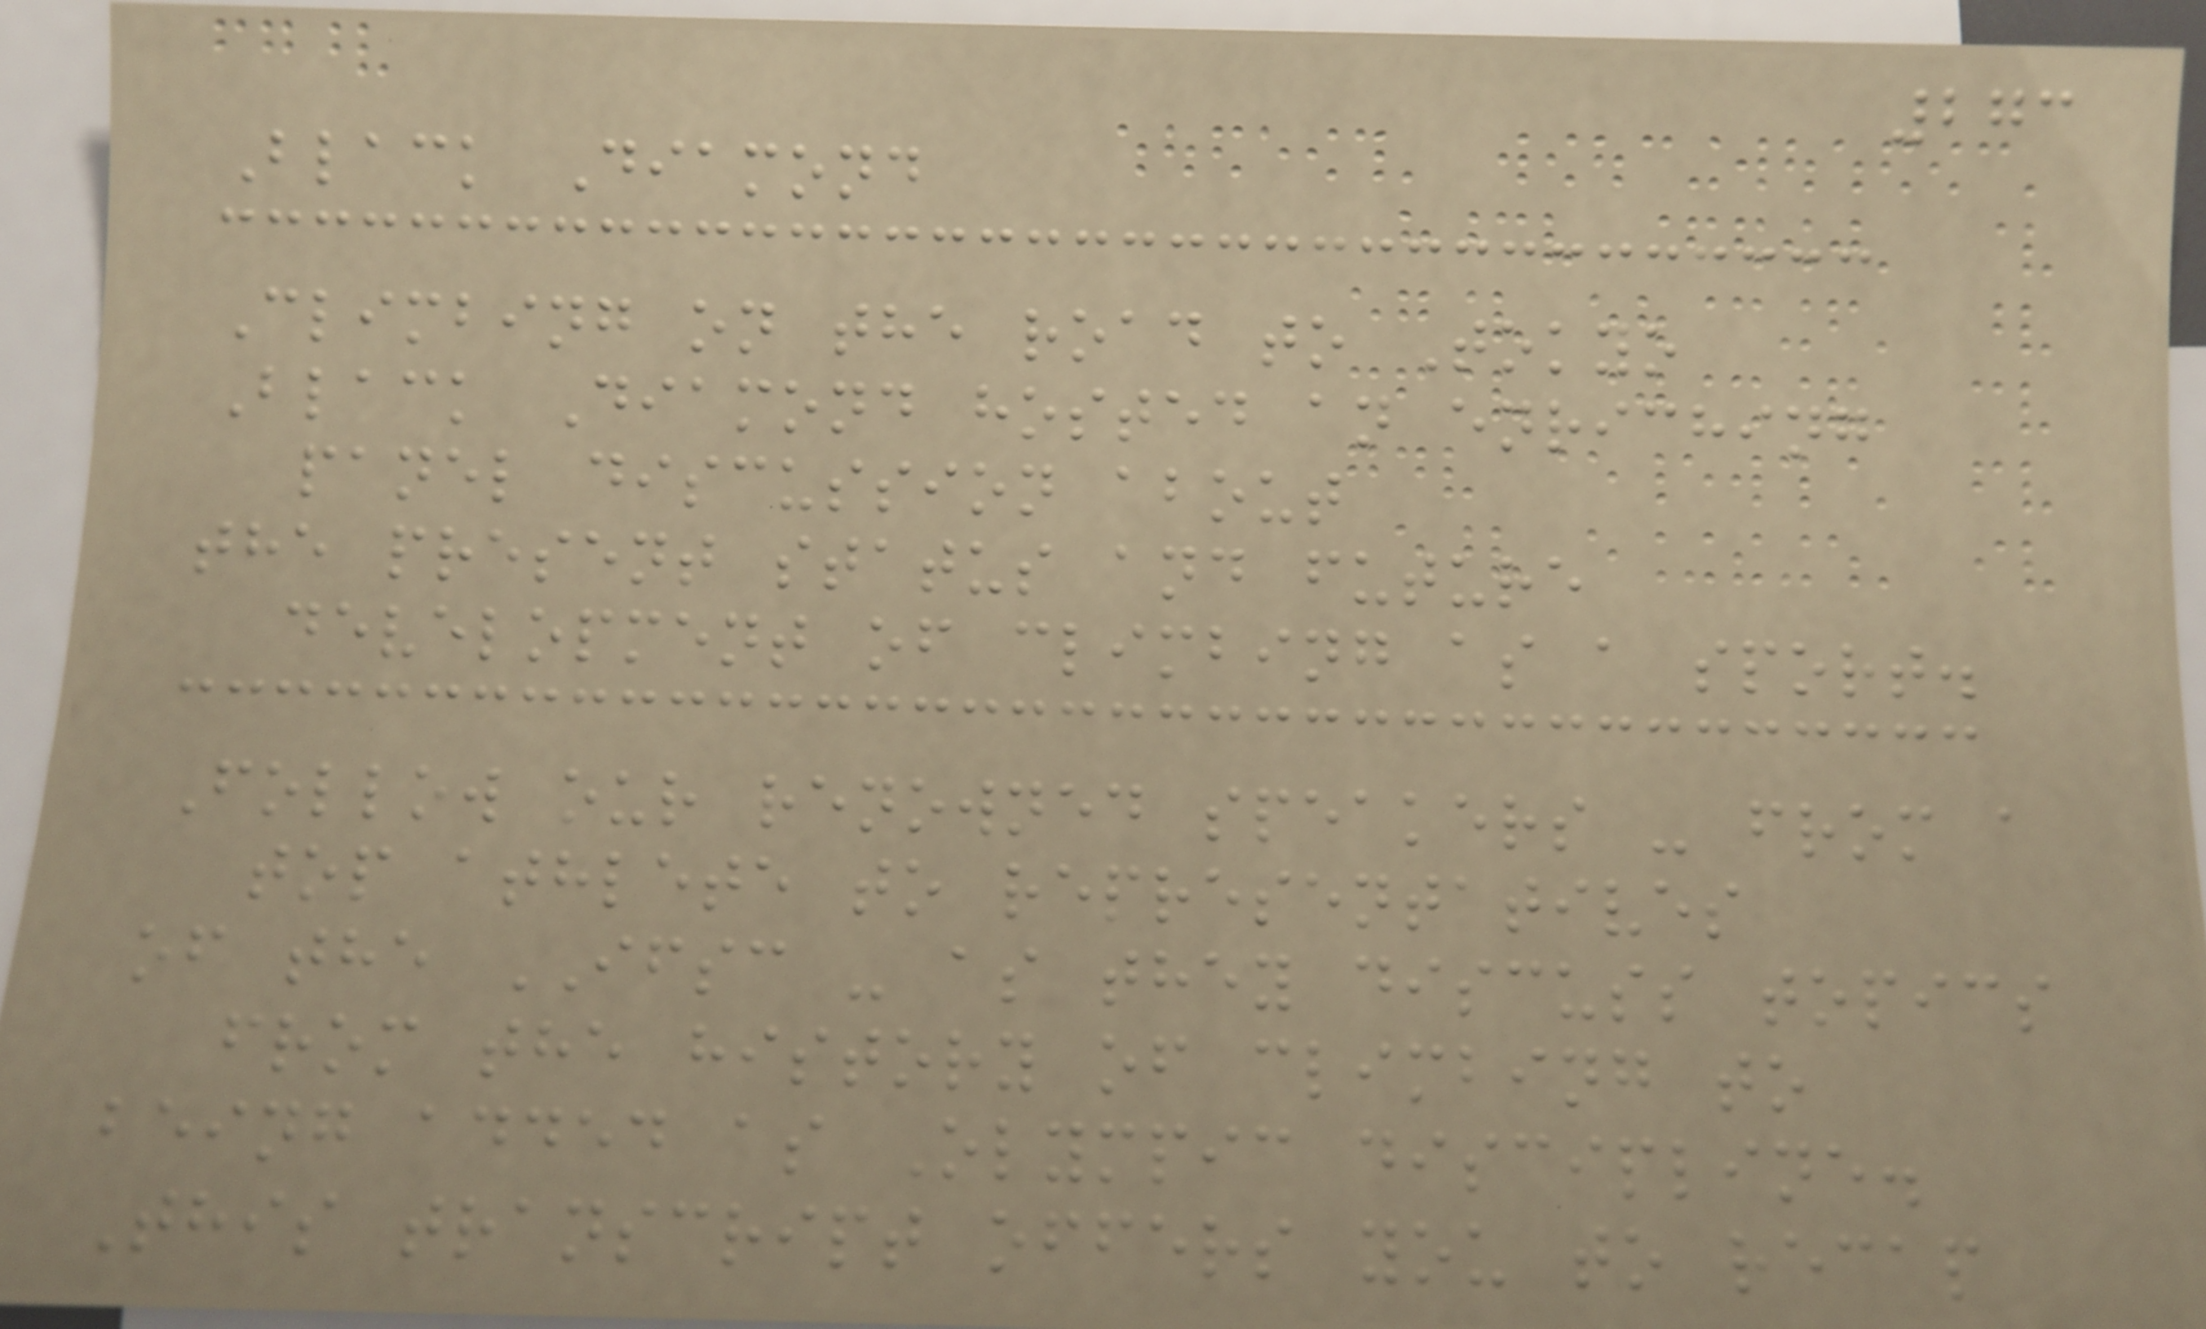273
Black Diamond
Climbing on the road to Tokyo
Black Diamond hosted an enriching
panel discussion about
the present status and future
development of climbing as a sport.
Follow our renowned speakers - from a
top athlete to representatives
of the IFSC - as they discuss topics
from the history of climbing to
being added as Olympic discipline.
This transcript offers you to recap
